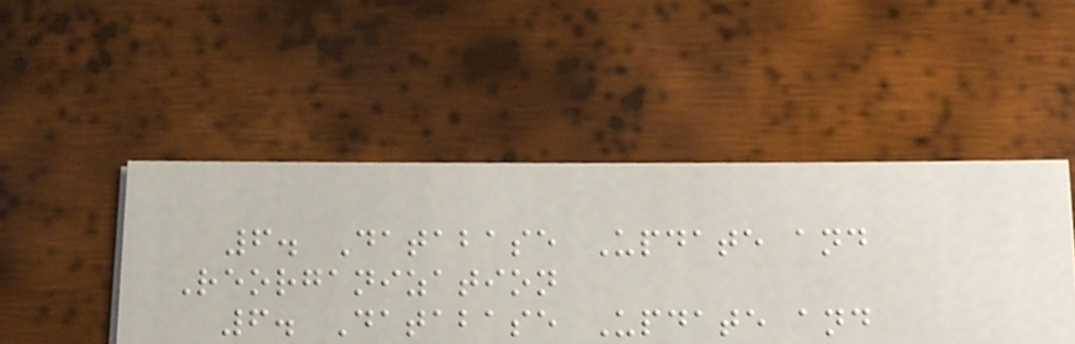6. Database Update and
Reorganization
6. Database Update and
